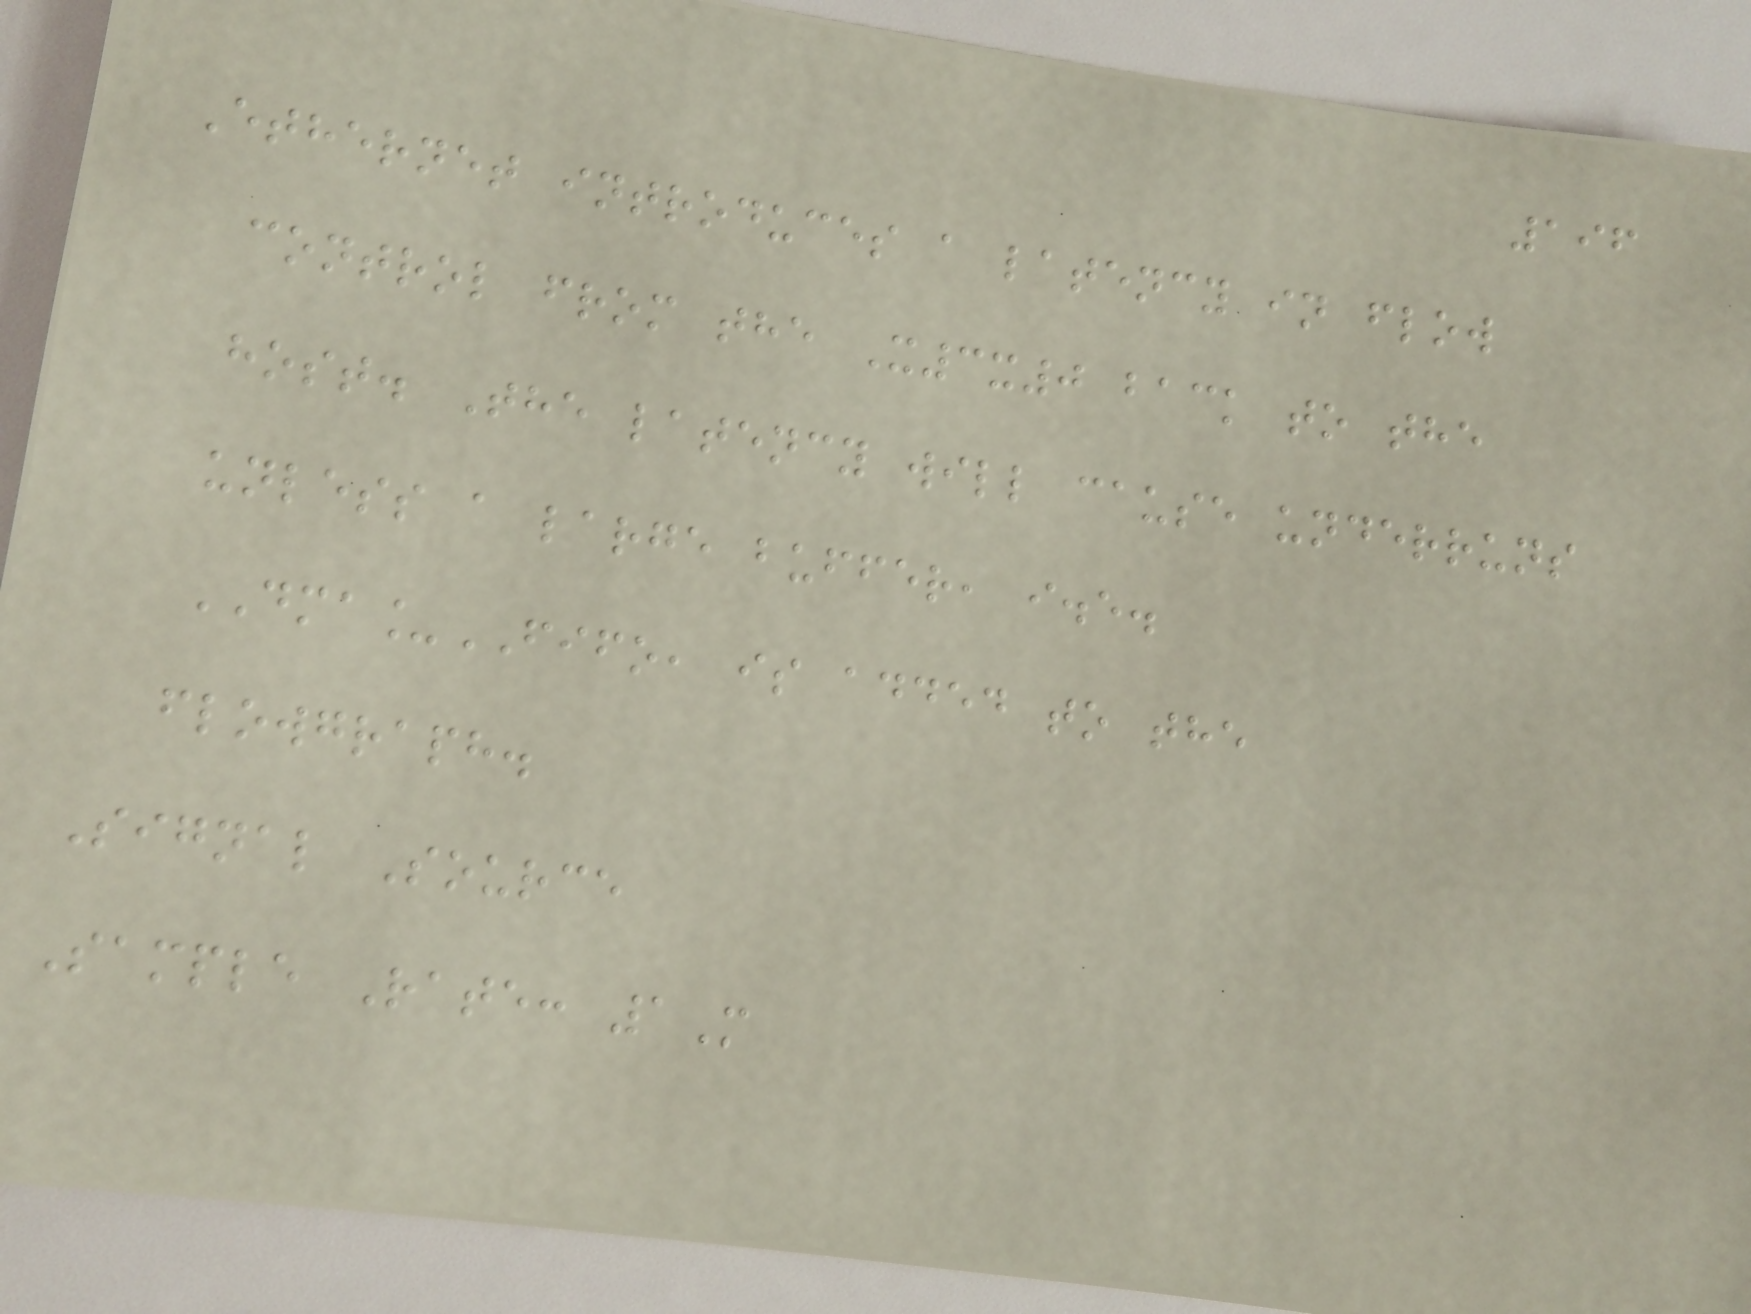196
Ethernet introduces a latency in flow
control from the X3x0 back to the
host. The latency will cause underruns
unless a large buffer, i.e.
DMA_FIFO, is added to the
flowgraph.
Signal Source
Sample Rate: 1M
